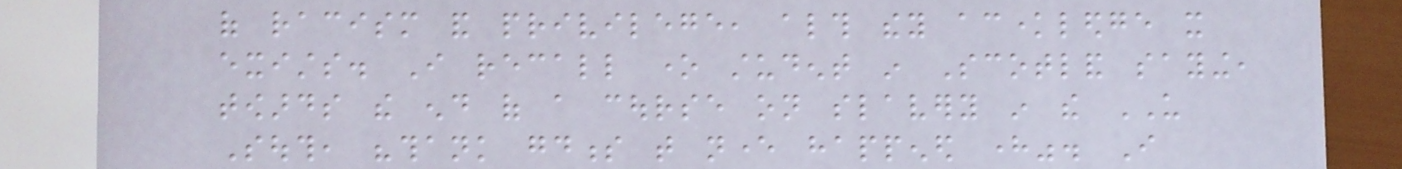of racism and privilege, although they acknowledge it
exists. I recall one student in Scotland saying,
towards the end of a course on slavery in the US
South, "thank goodness that never happened here". I
